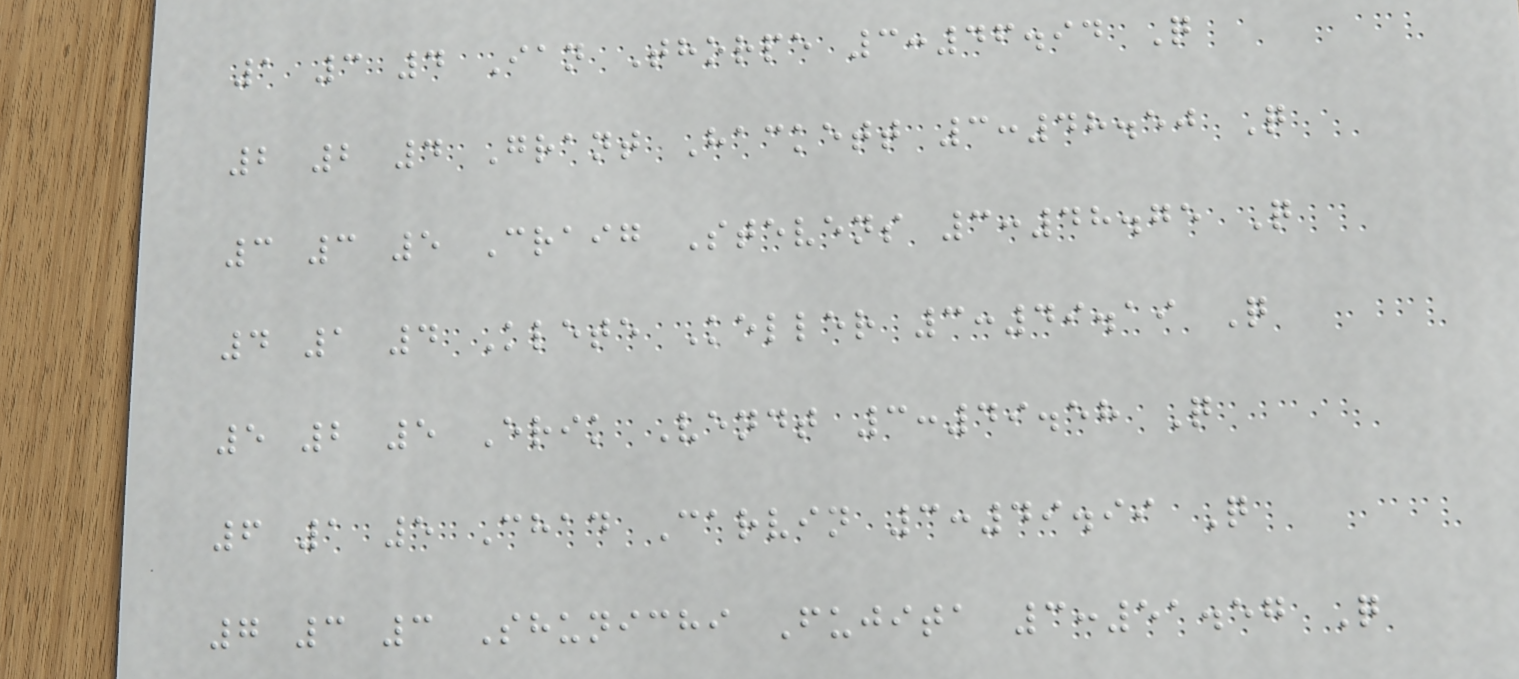1 3 4 Ian Thorpe 3:46.94 Q
2 2 4 Grant Hackett 3:48.50 Q
3 3 5 Craig Stevens 3:48.75 Q
4 1 4 Klete Keller 3:49.19 Q
5 2 5 Erik Vendt 3:49.58 Q
6 1 5 Chad Carvin 3:49.99 Q
7 3 3 Shunichi Fujita 3:51.57 Q
